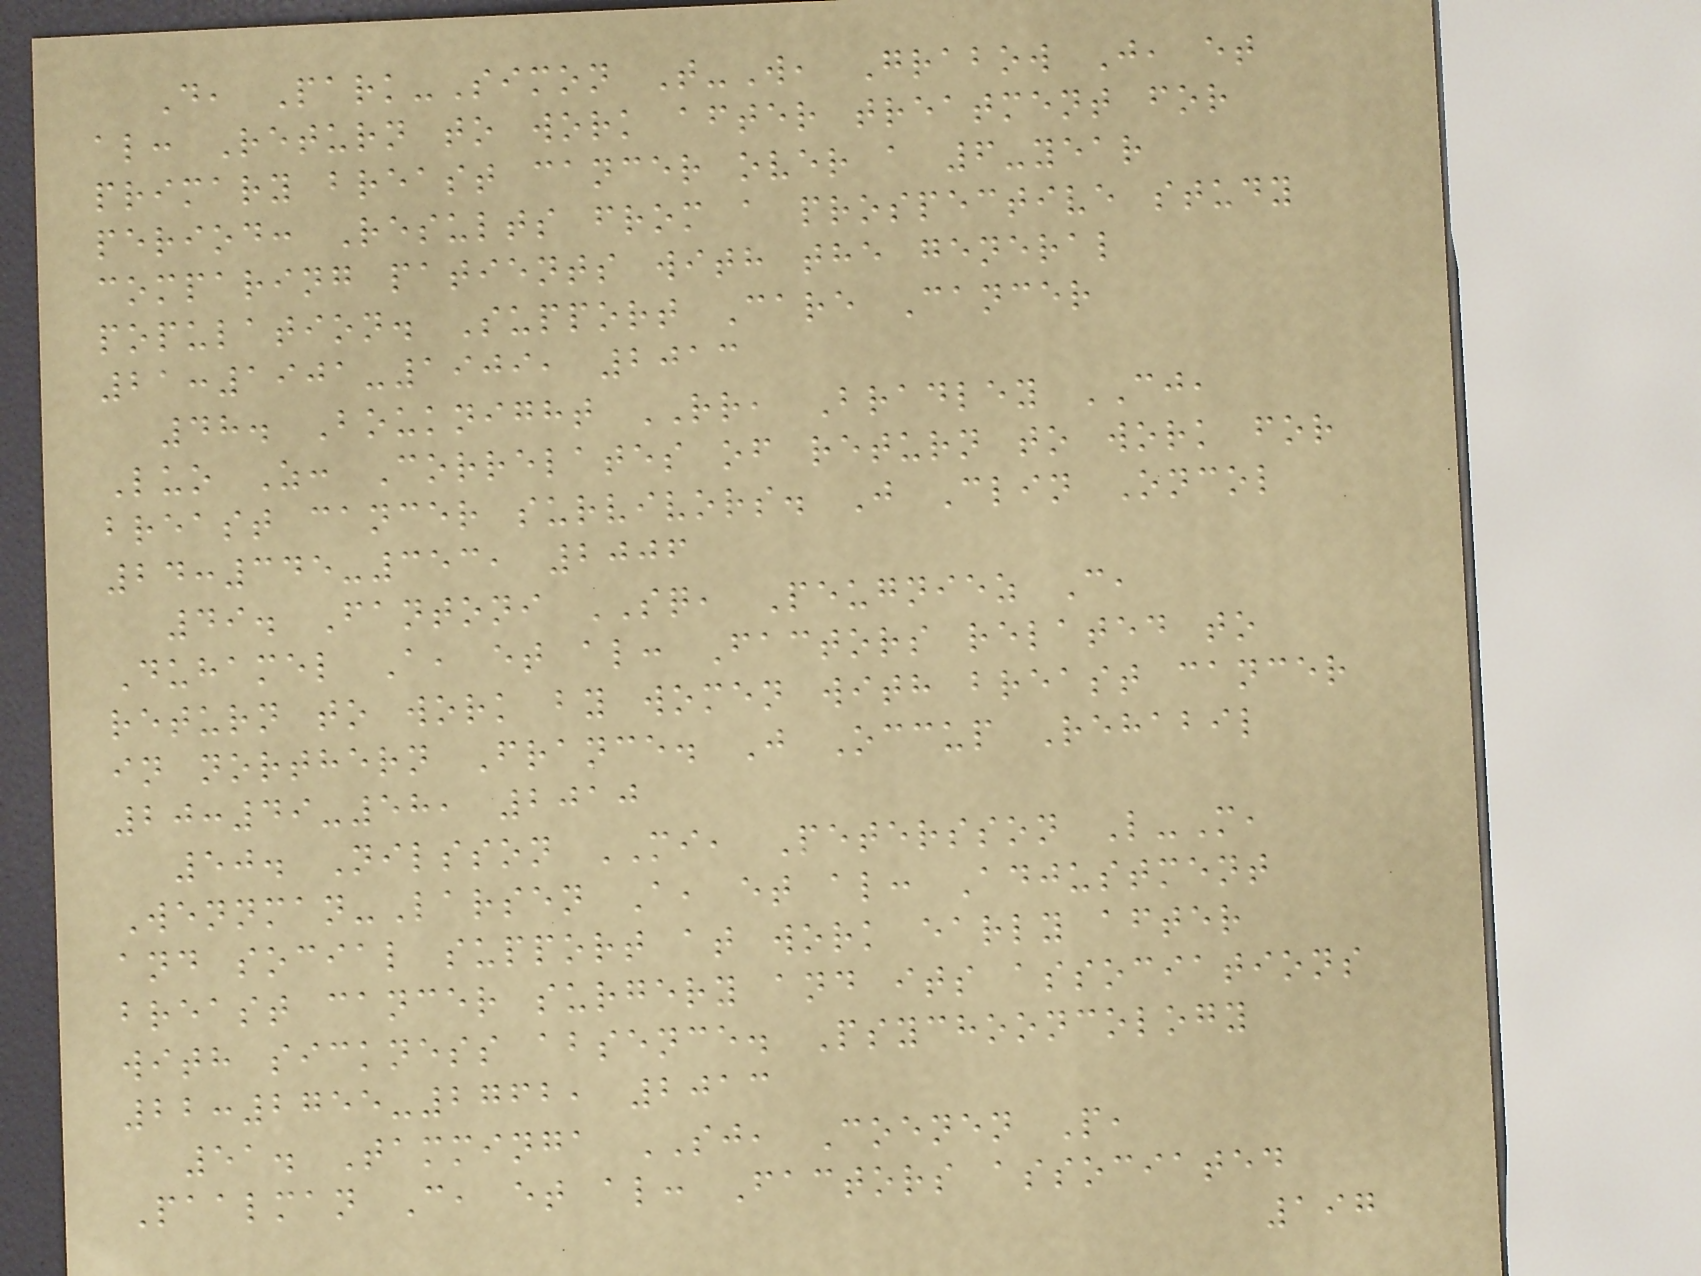D, Park-Simon T-W, Grabow J, et
al: Return to work after treatment for
primary breast cancer over a 6-year
period: Results from a prospective study
comparing patients with the general
population. Support Care Cancer
21:1901-1909, 2013
48. Bouknight RR, Bradley CJ,
Luo Z: Correlates of return to work for
breast cancer survivors. J Clin Oncol
24:345-353, 2006
49. Fantoni SQ, Peugniez C,
Duhamel A, et al: Factors related to
return to work by women with breast cancer
in northern France. J Occup Rehabil
20:49-58, 2010
50. Nilsson MI, Petersson L-M,
Wennman-Larsen A, et al: Adjustment
and social support at work early after
breast cancer surgery and its associations
with sickness absence. Psychooncology
22:2755-2762, 2013
51. Tamminga SJ, Coenen P,
Paalman C, et al: Factors associated
197
